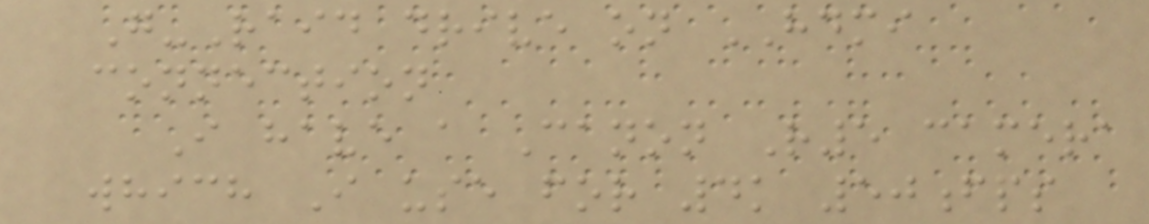G-Raid drive on HDMI
connection
I have a Canon R5 camera
which I use for 4k 50fps
